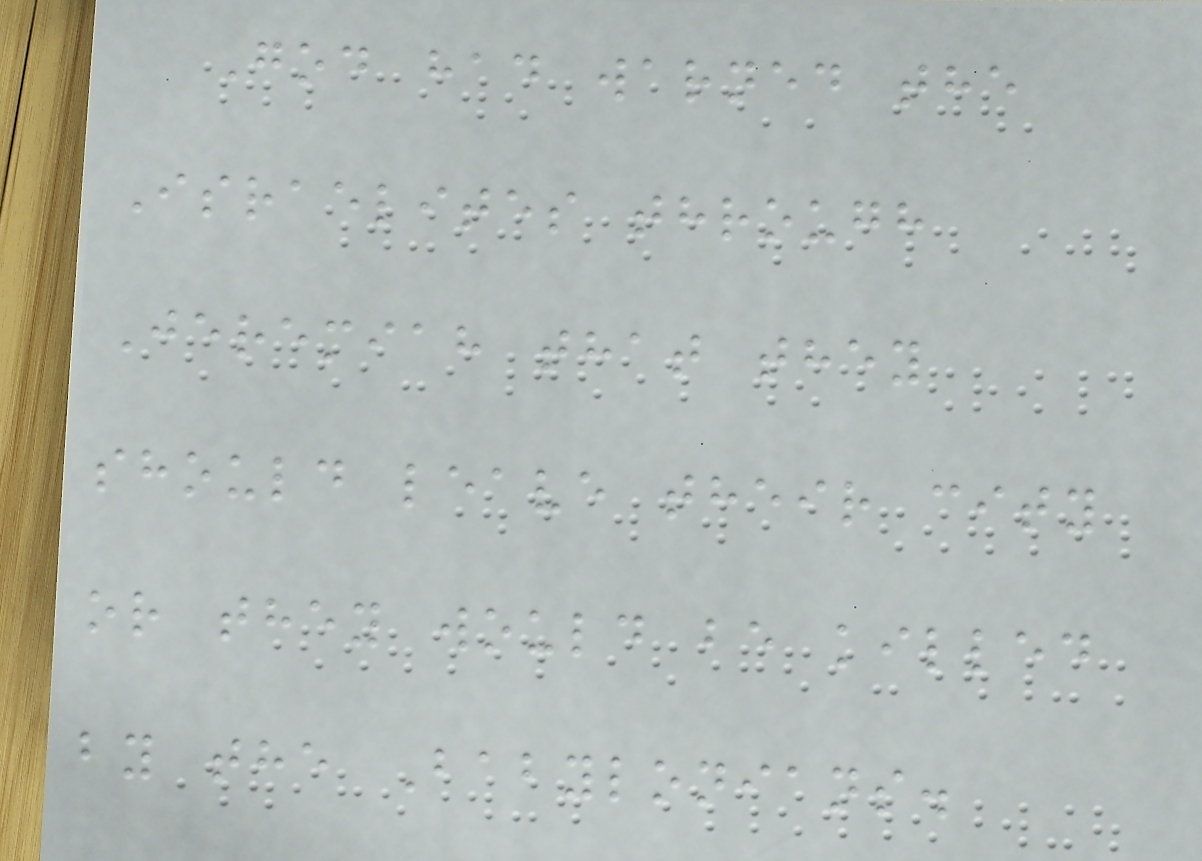God had warned the
Israelites through
Jeremiah that they
should leave their city
or they would be killed
by the Babylonians.
